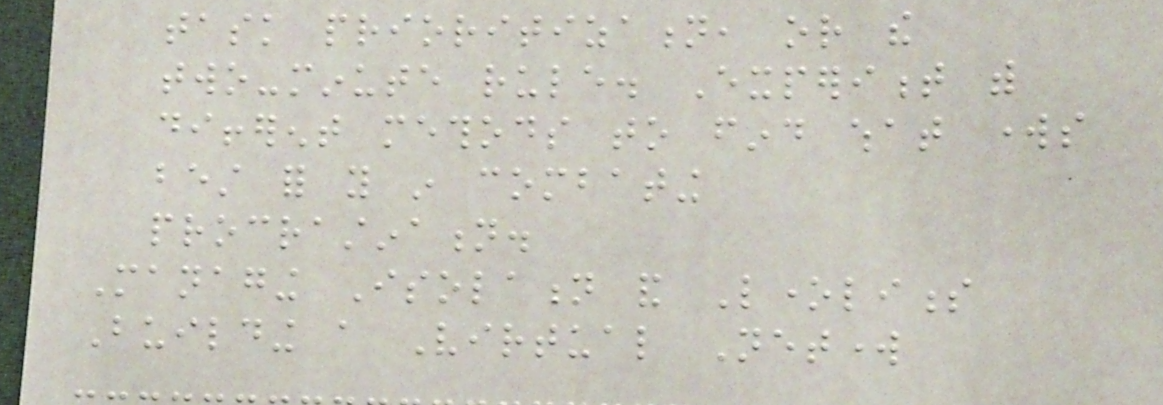task prioritization, or the
two-minute rule. Experiment with
different methods to find what works
best for you in combating
procrastination.
Managing Isolation and Loneliness
Building a Virtual Network
